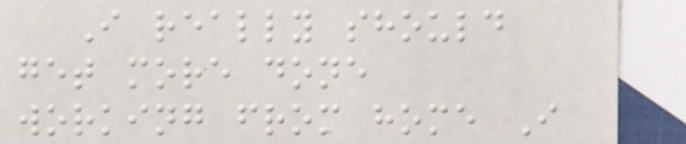I really should
get more done
working from home I
